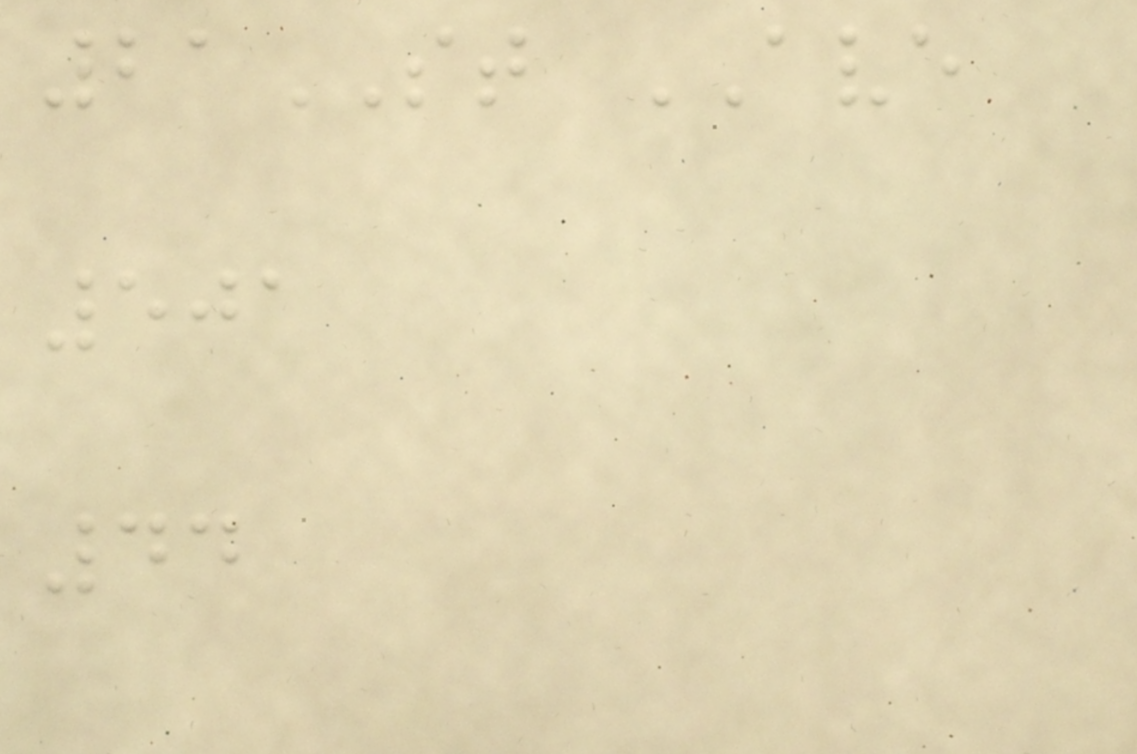21ST AVE
501
44
